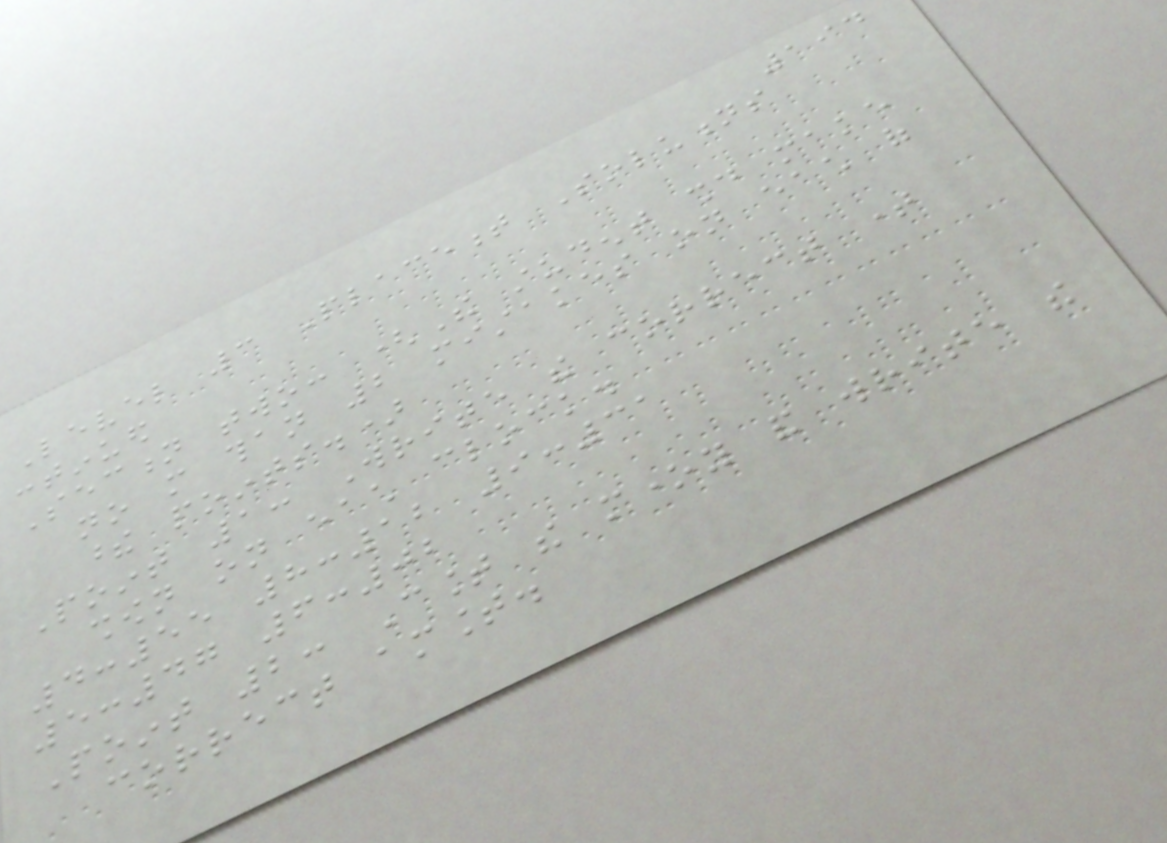194
Level 3 Placement Solutions
continued
Section two: (The student should make
no more than 2 mistakes on each of
these points.)
Point 1: Write the correct time
shown on each clock.
4:55 8:12 9:31
5:47 6:02
Point 2: Count the money and write the
correct amount.
